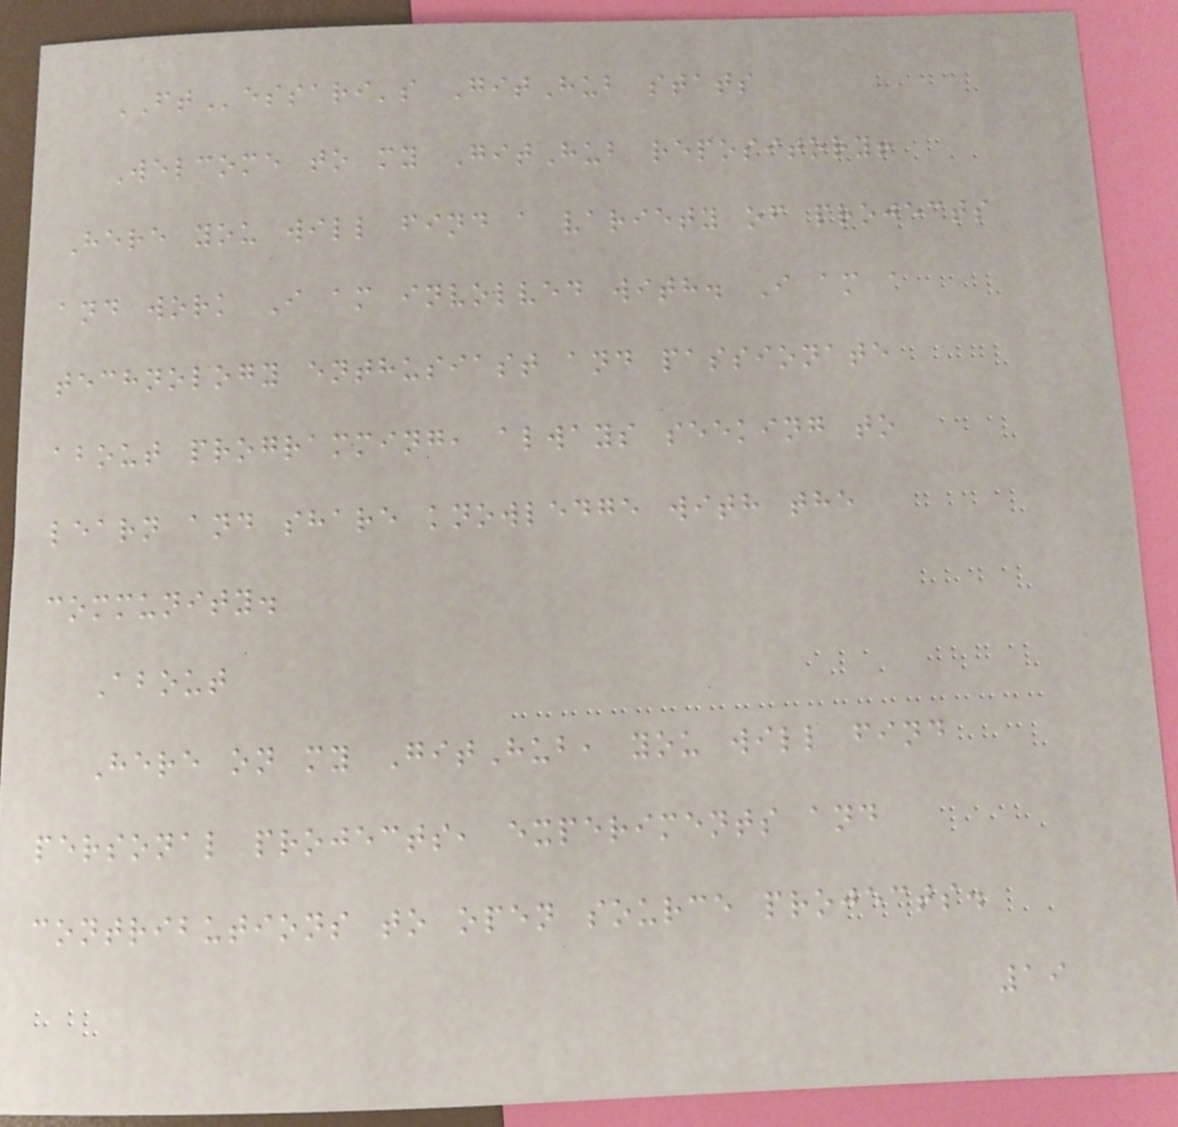FTessari's GitHub stats
Welcome to my GitHub repository!
Here you will find a variety of projects
and work I am involved with. I am a
technology enthusiast and passionate
about programming, always seeking to
learn and share knowledge with the
community.
About
Here on my GitHub, you will find
personal projects, experiments and
contributions to open source projects.
19
